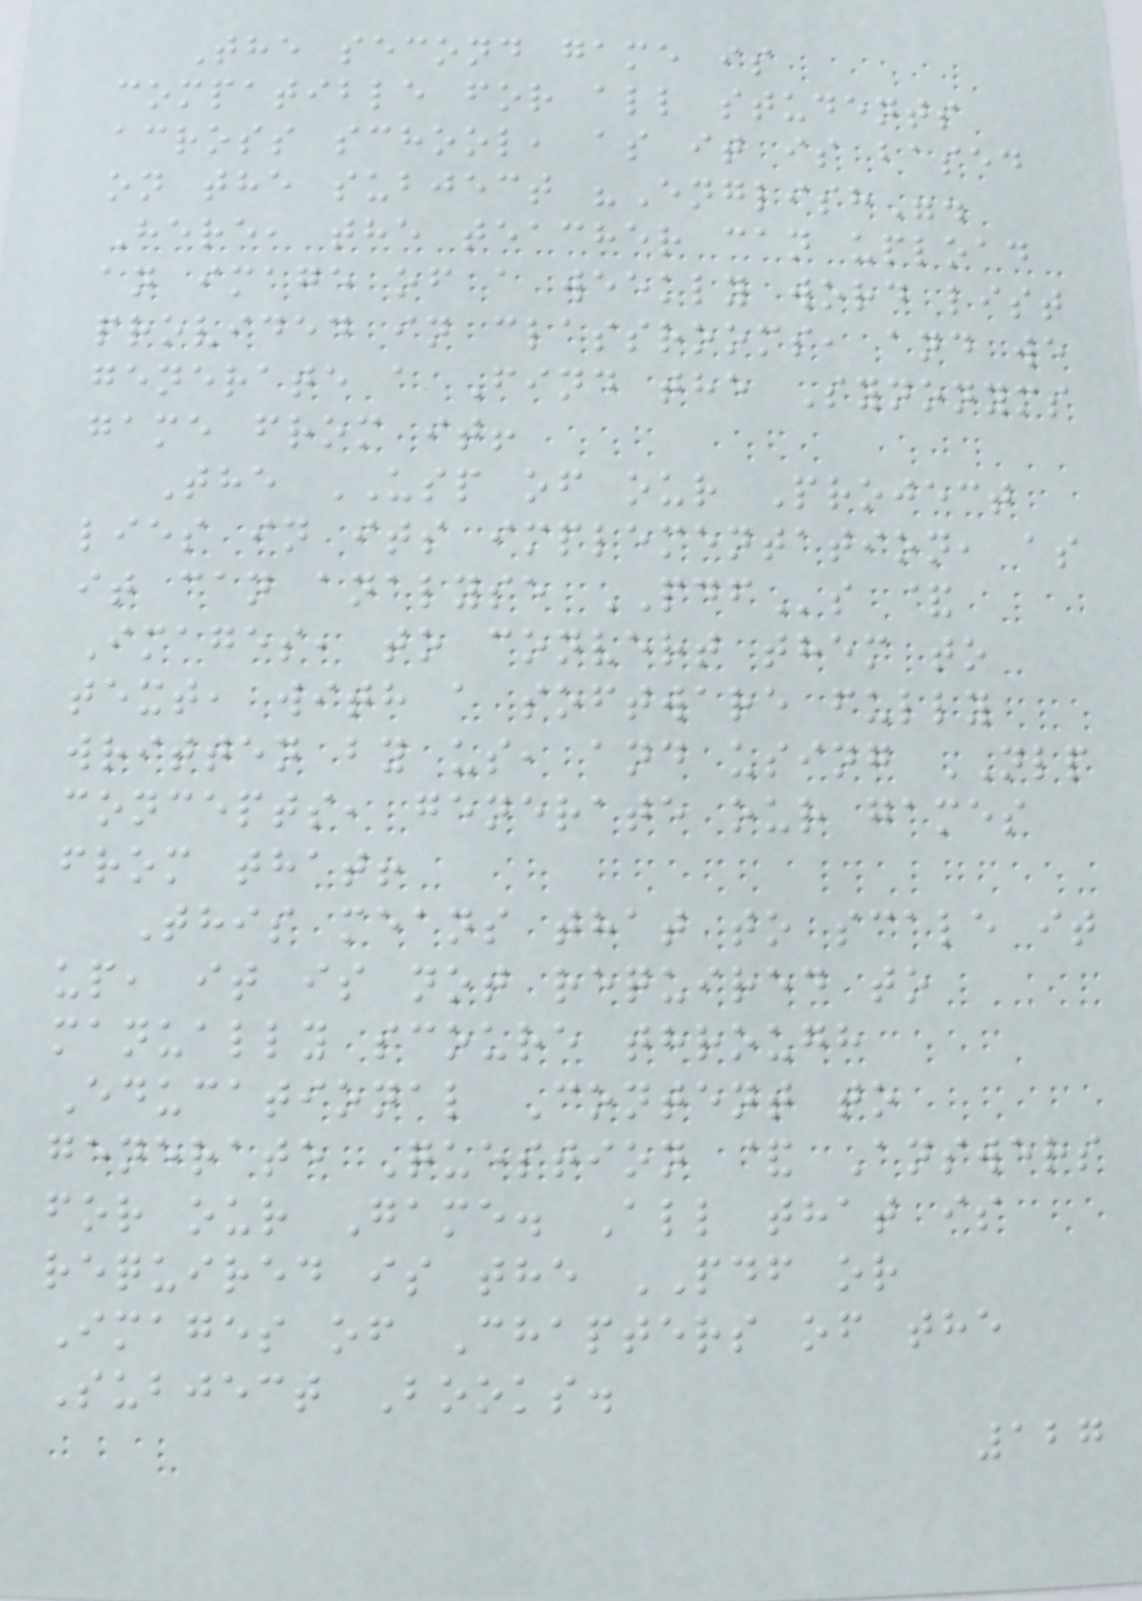The second game is
compatible for all students
across school, as it is based
on the subject "English".
Here, the teacher can upload
an image of a weekly word list
provided in classrooms, and we
generate a Find the Synonyms
game from it!
The USP of our Project
lies in its implementation, as
it can analyse PDFs &
Images, to convert them to
text, with a software fully
written by us, and using NLP
concepts, generate our games
from that!
This means that to scale it
up, it is not required to
manually scoure through
Educational Content to
generate Question & Answers
for our Game. All that is
required is the PDF or
Images of Chapters of the
Subject Books.
127
